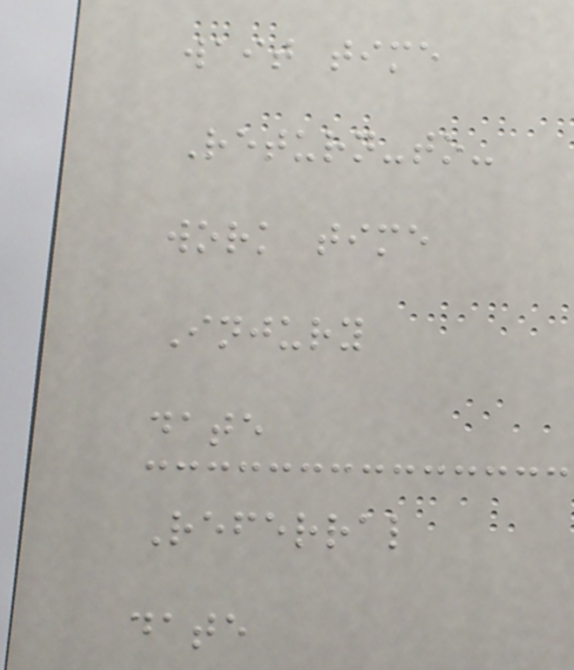wait time
Return-to-
work time
Injury
date
Referral
date
